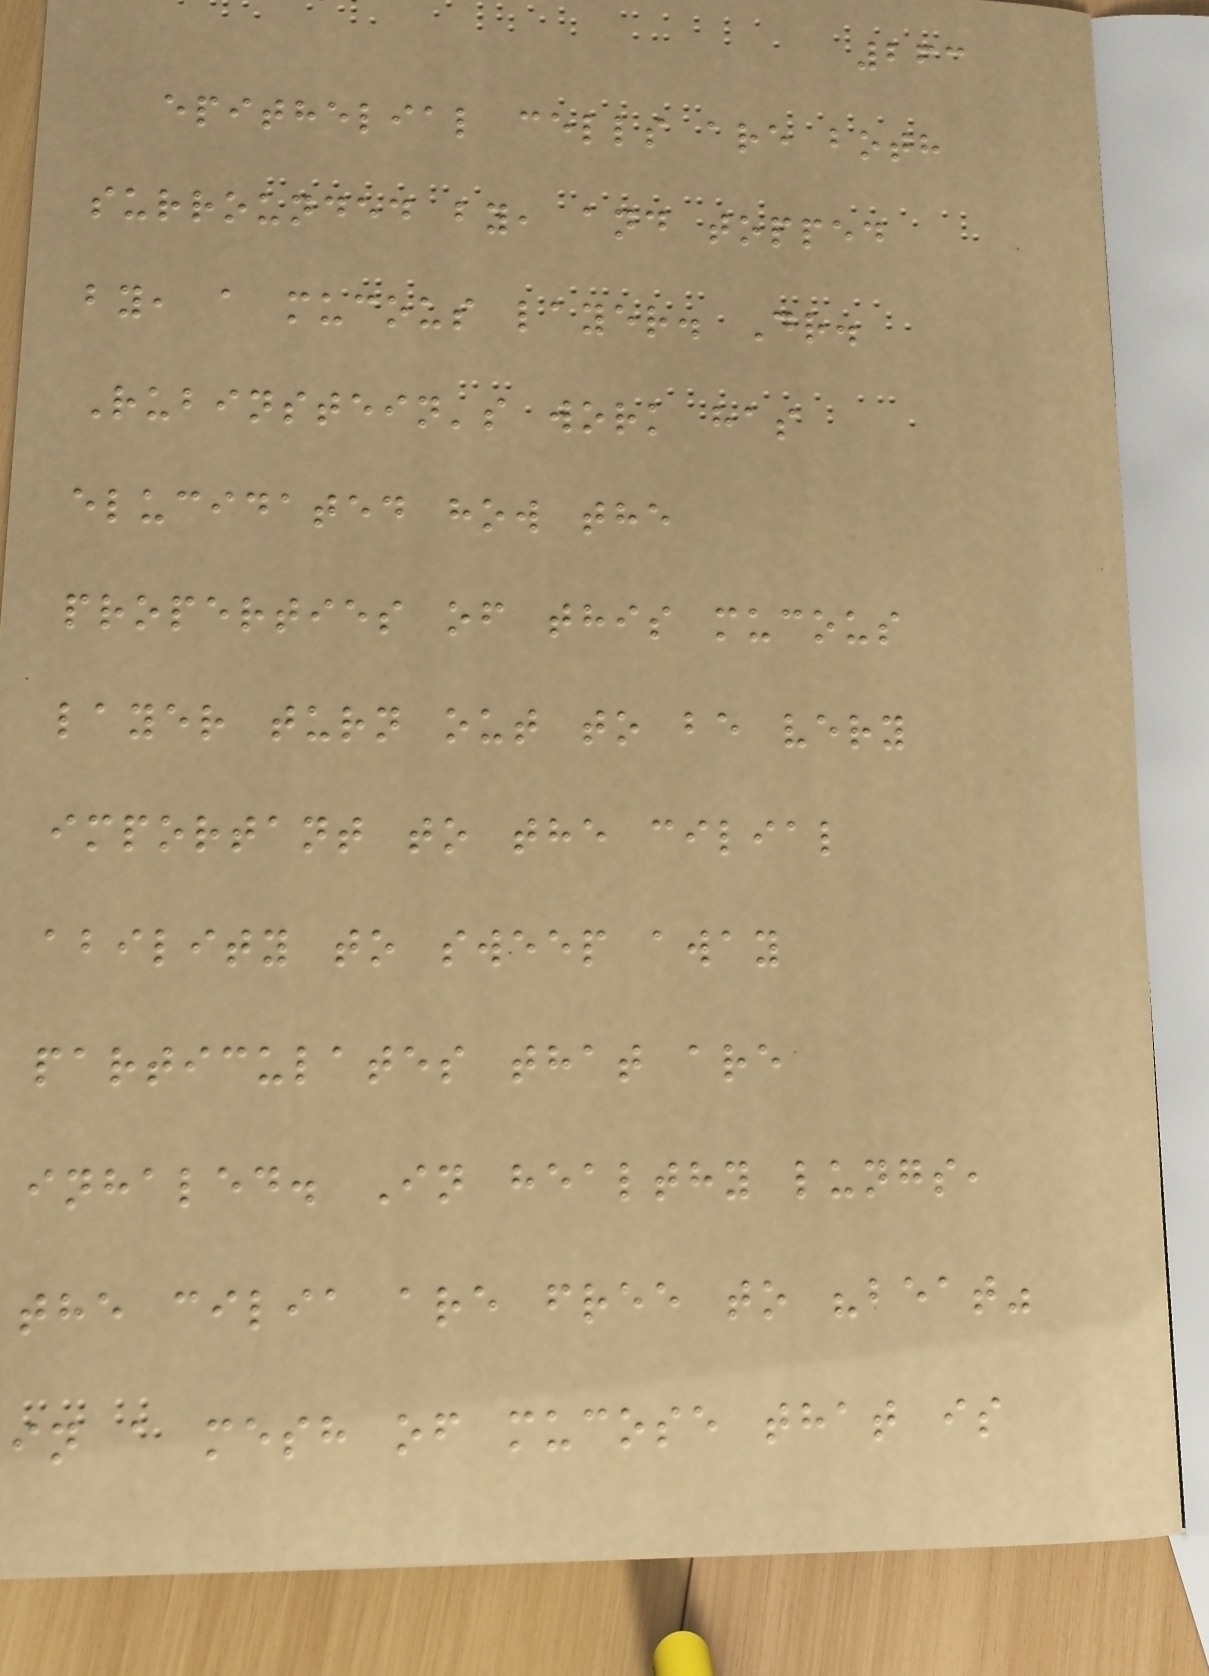263
epithelial cells are both
surrounded by, and topped
by, a mucous layer. Dr.
Rubinstein's work has
elucidated how the
properties of this mucous
layer turn out to be very
important to the cilial
ability to sweep away
particulates that are
inhaled. In healthy lungs,
the cilia are free to "beat"
in a mesh of mucose that is
